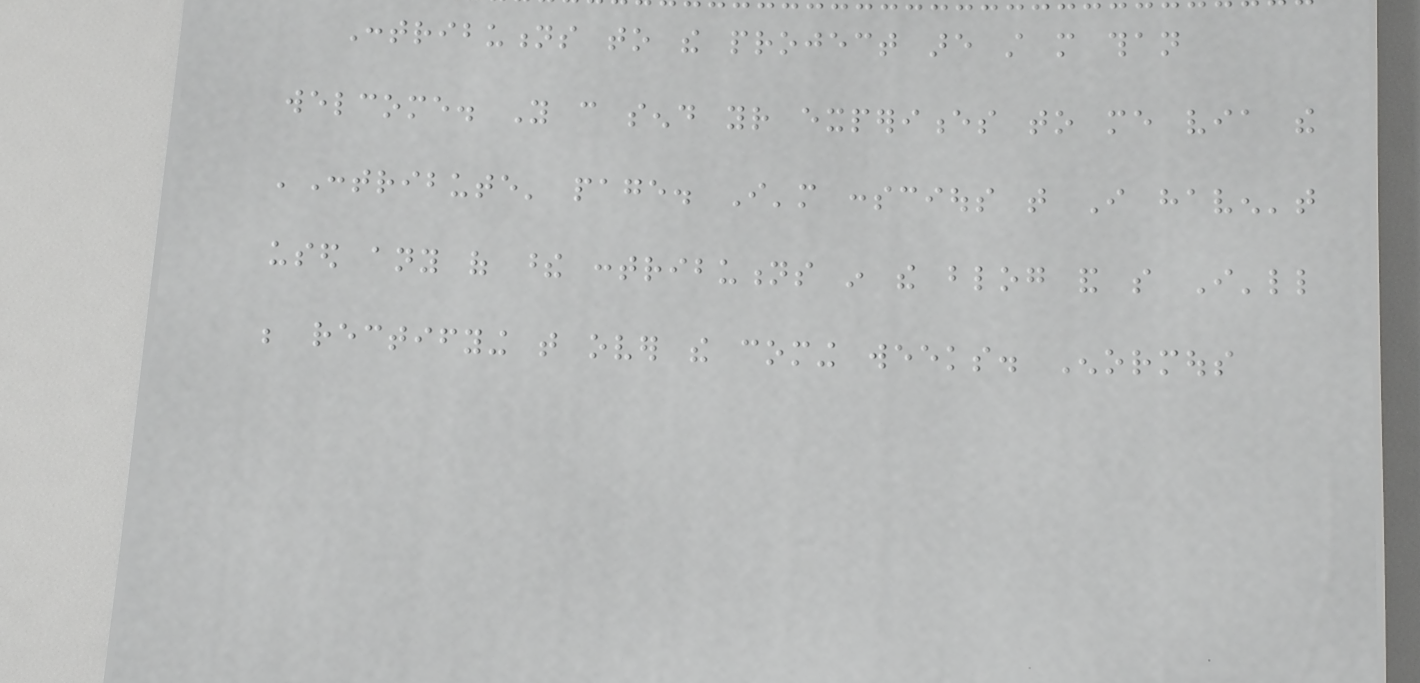Contributions to the project are still more than
welcome. You can send your experiences to me via the
'Contribute' page. I'm conscious that I haven't
used any of these contributions in the blog and so I'll
be rectifying that over the coming weeks. Enormous
